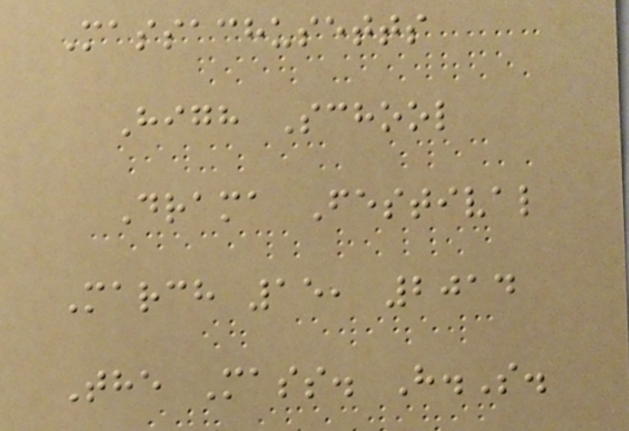Massachusetts
High School
Drama Festival
March 15, 2014
The Mass. H.S.
